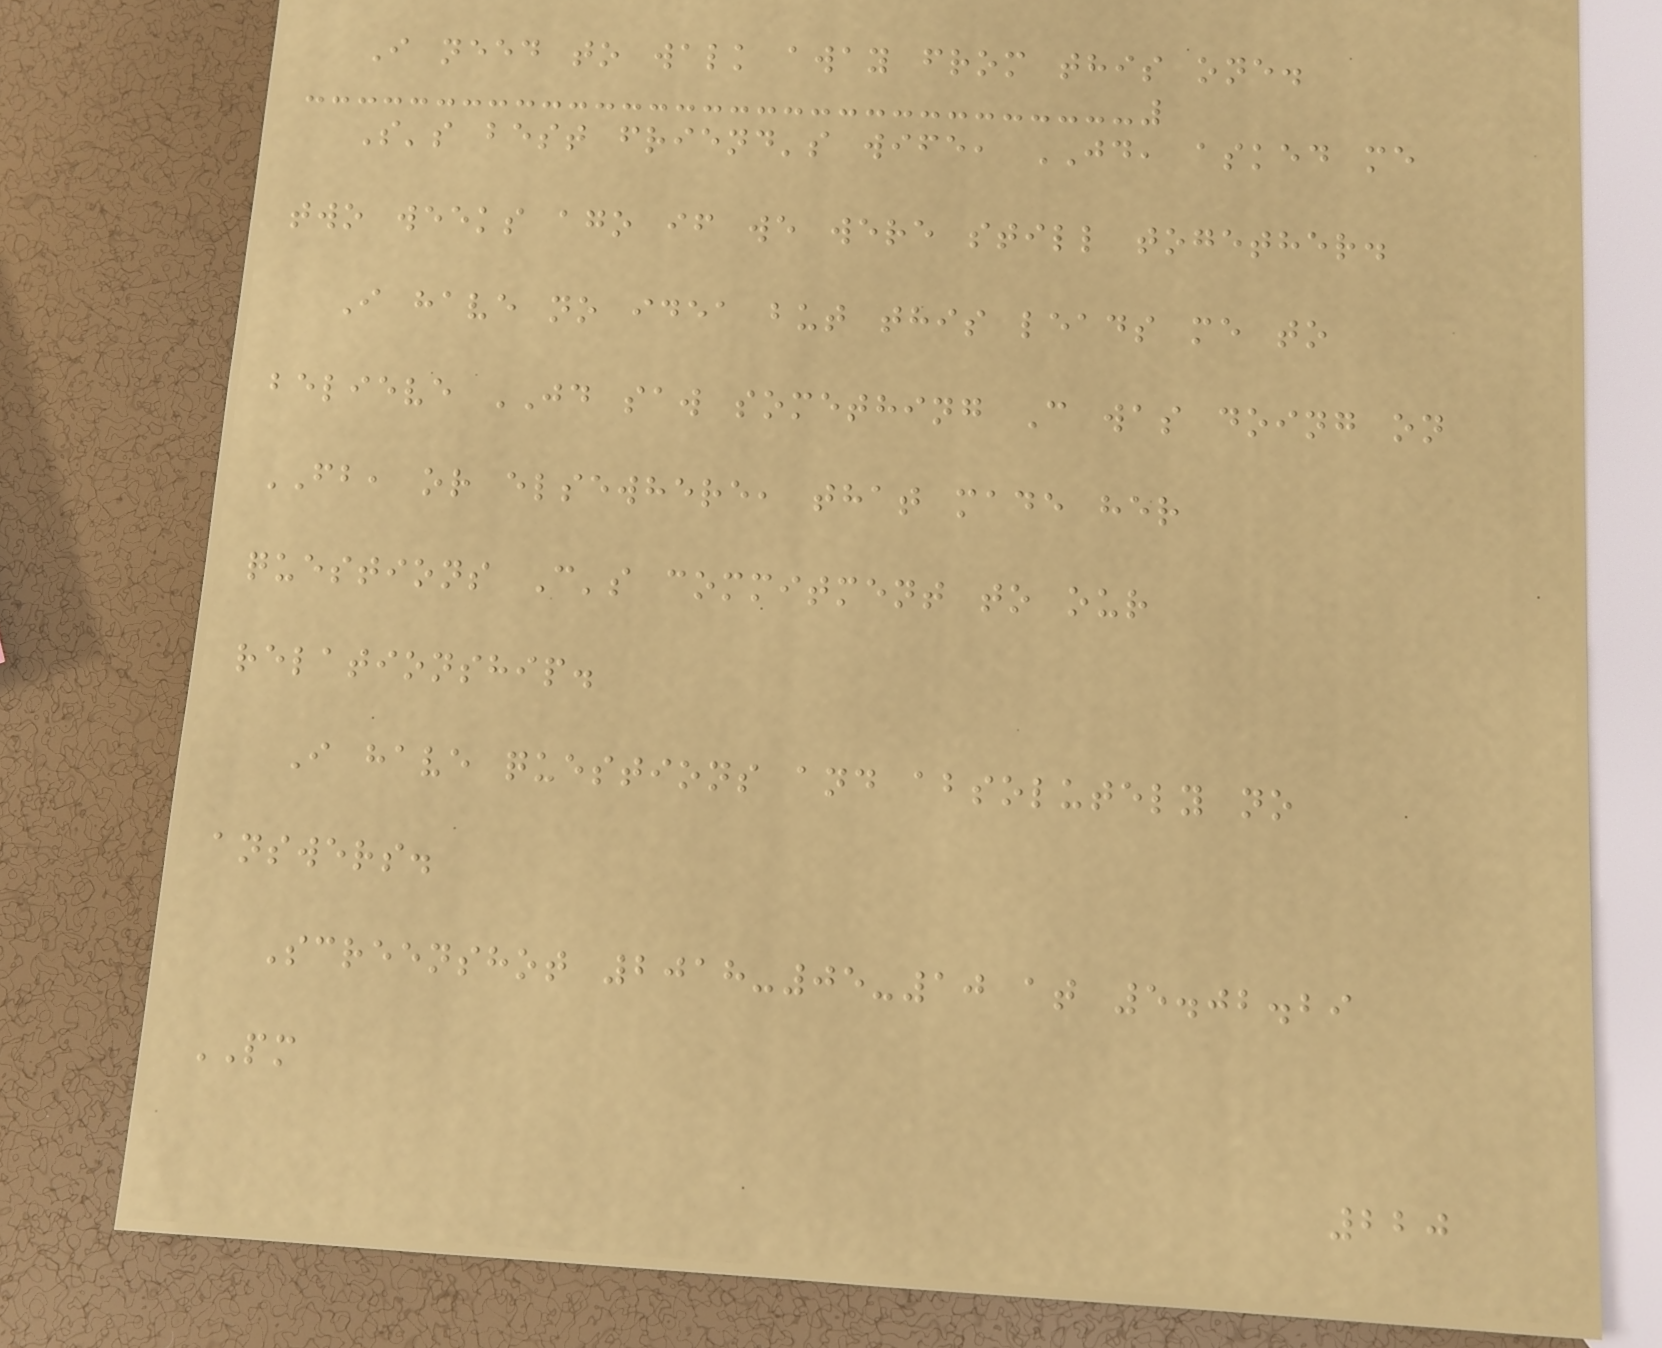I need to walk away from this one.
S's best friend's wife, JD, asked me
two weeks ago if we were still together.
I have no idea but this leads me to
believe JD saw something C was doing on
FB, or elsewhere, that made her
questions C's commitment to our
relationship.
I have questions and absolutely no
answers.
Screenshot 2018-05-10 at 5.02.29
PM
220
